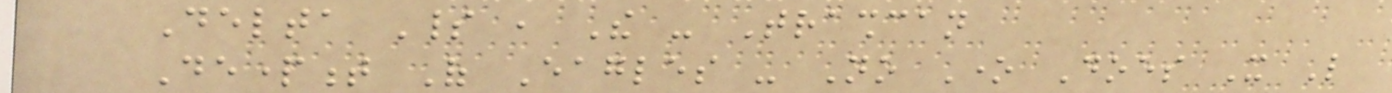Delta Spirit , The - Trashcan
Department Of Eagles - No One Does It Like
